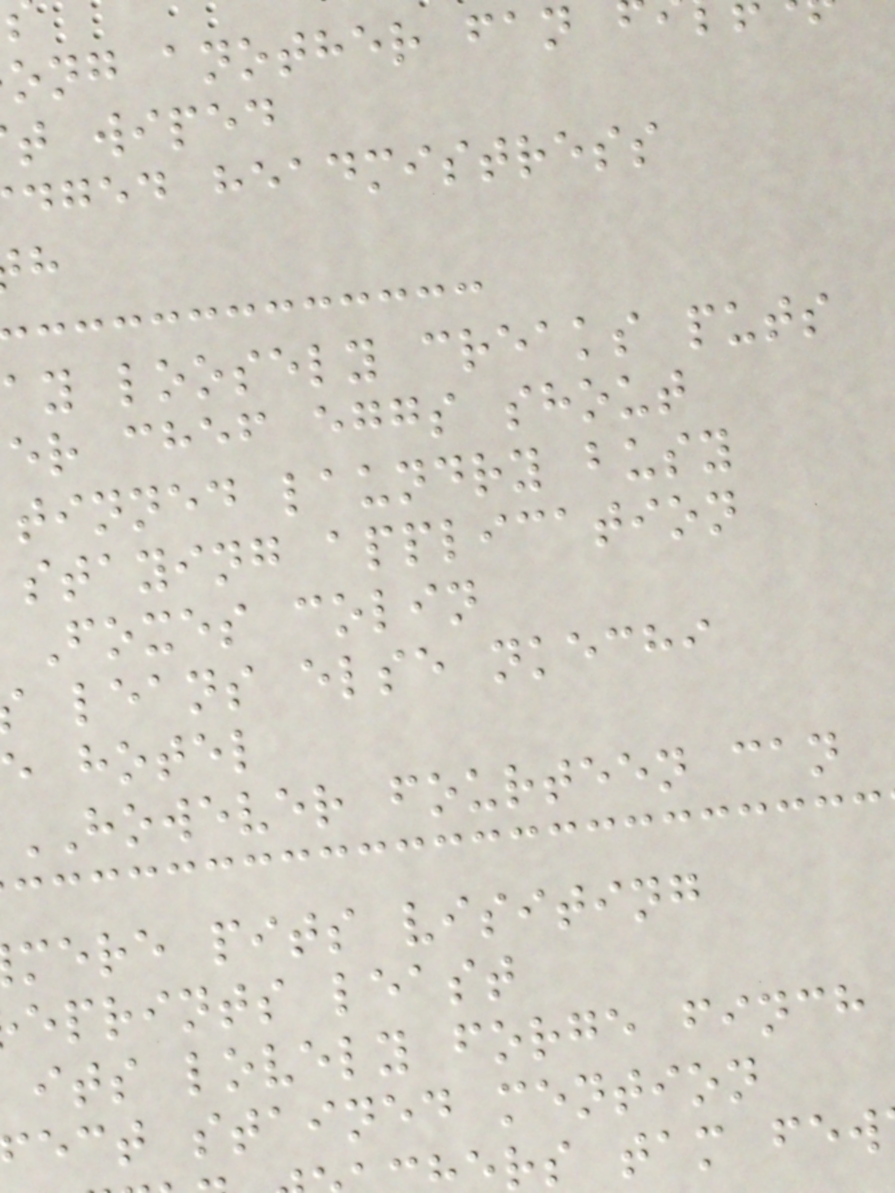ong another fan
t wiped
dged headmistress
ay loosely creaks puts
er chef eggs shout
tinned laundry busy
staying application
Foxes colin
leans else nkechi
e hotel
HOWEVER fourteen can
mere pits visiting
eprints least
its lovely forge finch
ect stained mention
rs tam few
